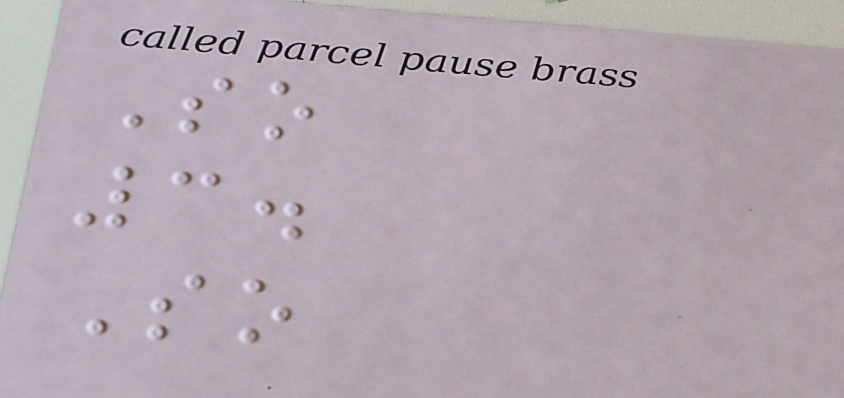So
3.
So
